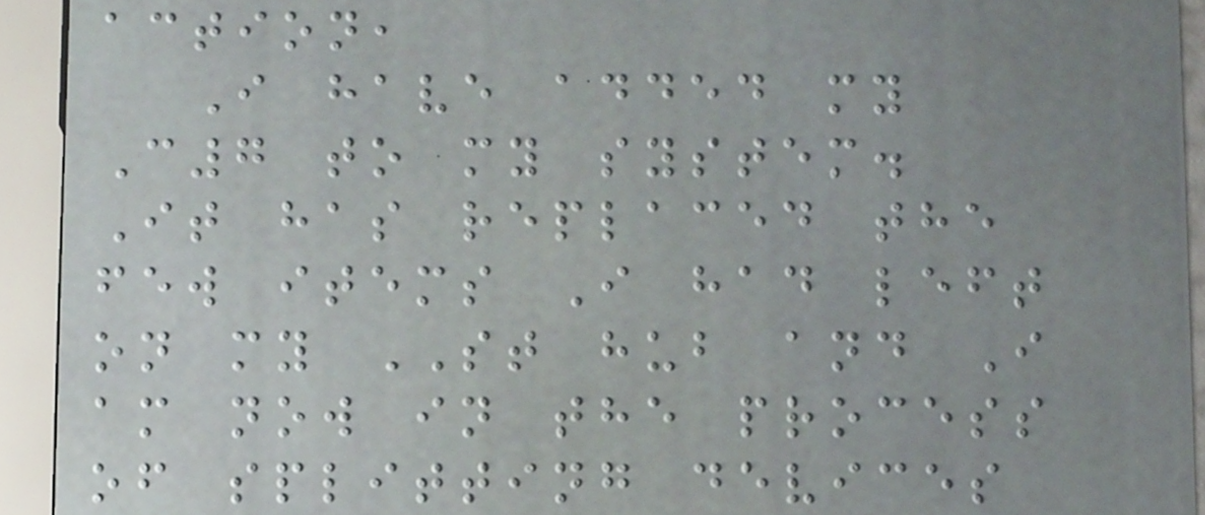action,
I have added my
C7 to my system.
It has replaced the
few items I had left
on my ST hub and I
am now in the process
of splitting devices
